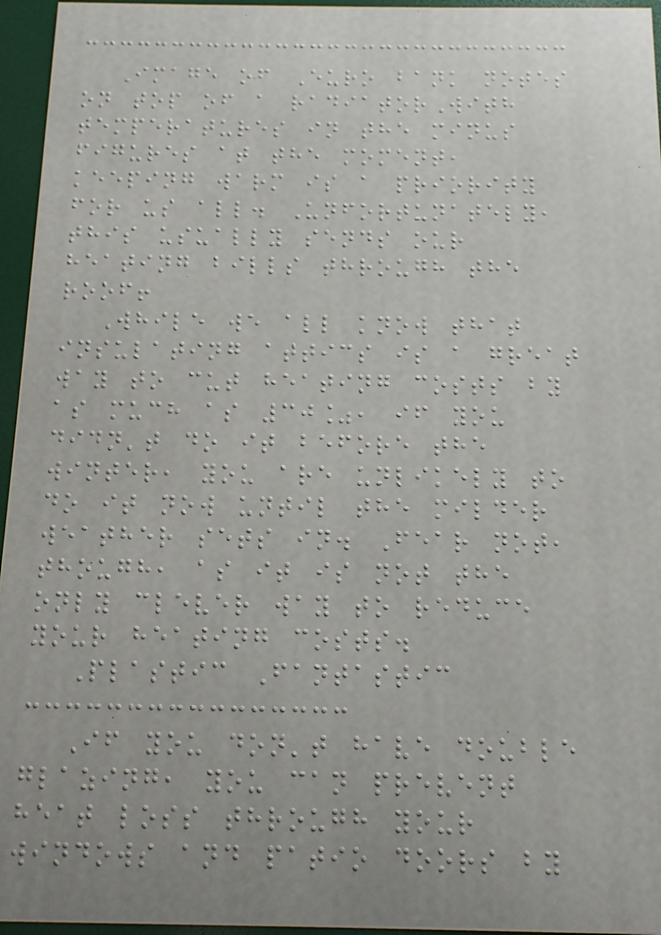Image of Euro bank notes
on top of a radiatorWith
temperatures in the minus
figures at the moment,
keeping warm is a priority
for us all. Unfortunately,
this usually sends our
heating bills through the
roof!
While we all know that
insulating attics is a great
way to cut heating costs by
as much as 30%, if you
didn't do it before the
winter, you are unlikely to
do it now until the milder
weather sets in. Fear not,
though, as it is not the
only clever way to reduce
your heating costs.
Plastic Fantastic
If you don't have double
glazing, you can prevent
heat loss through your
windows and patio doors by
